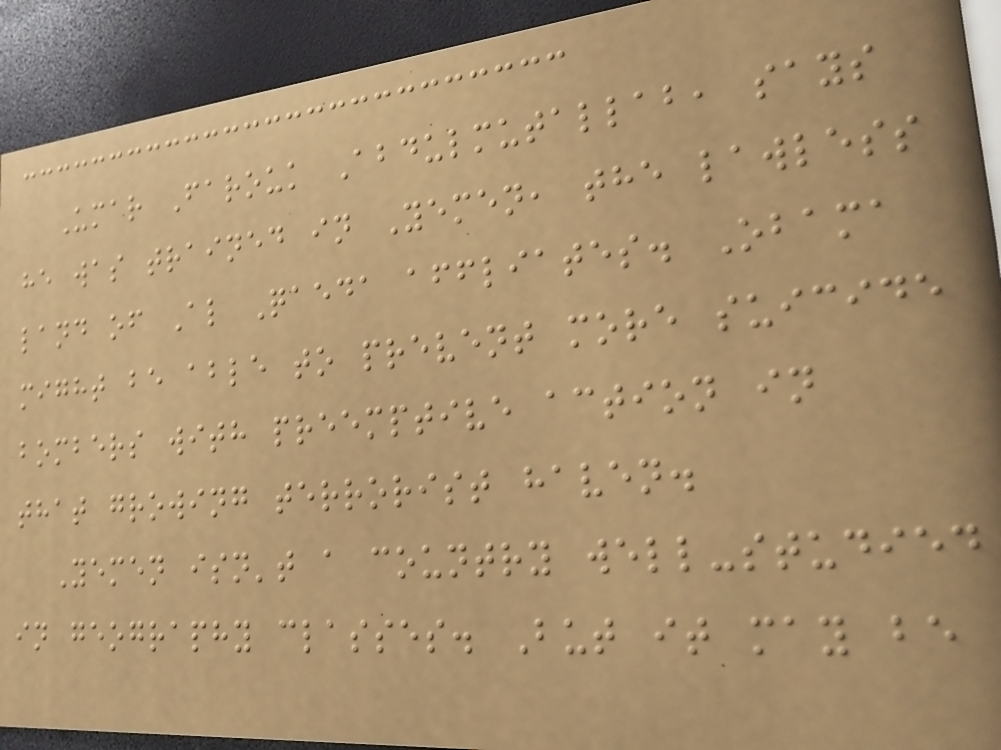Umar Farouk Abdulmutallab, says
he was trained in Yemen, the lawless
land of Al Qaeda affliates. Obama
might be able to prevent more suicide
bombers with preemptive action in
that growing terrorist haven.
Yemen isn't a country well-studied
in geography classes. But it may be
